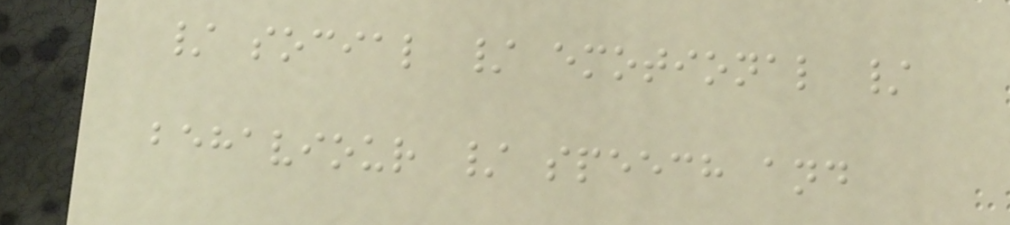/ social / emotional /
behaviour / speech and
